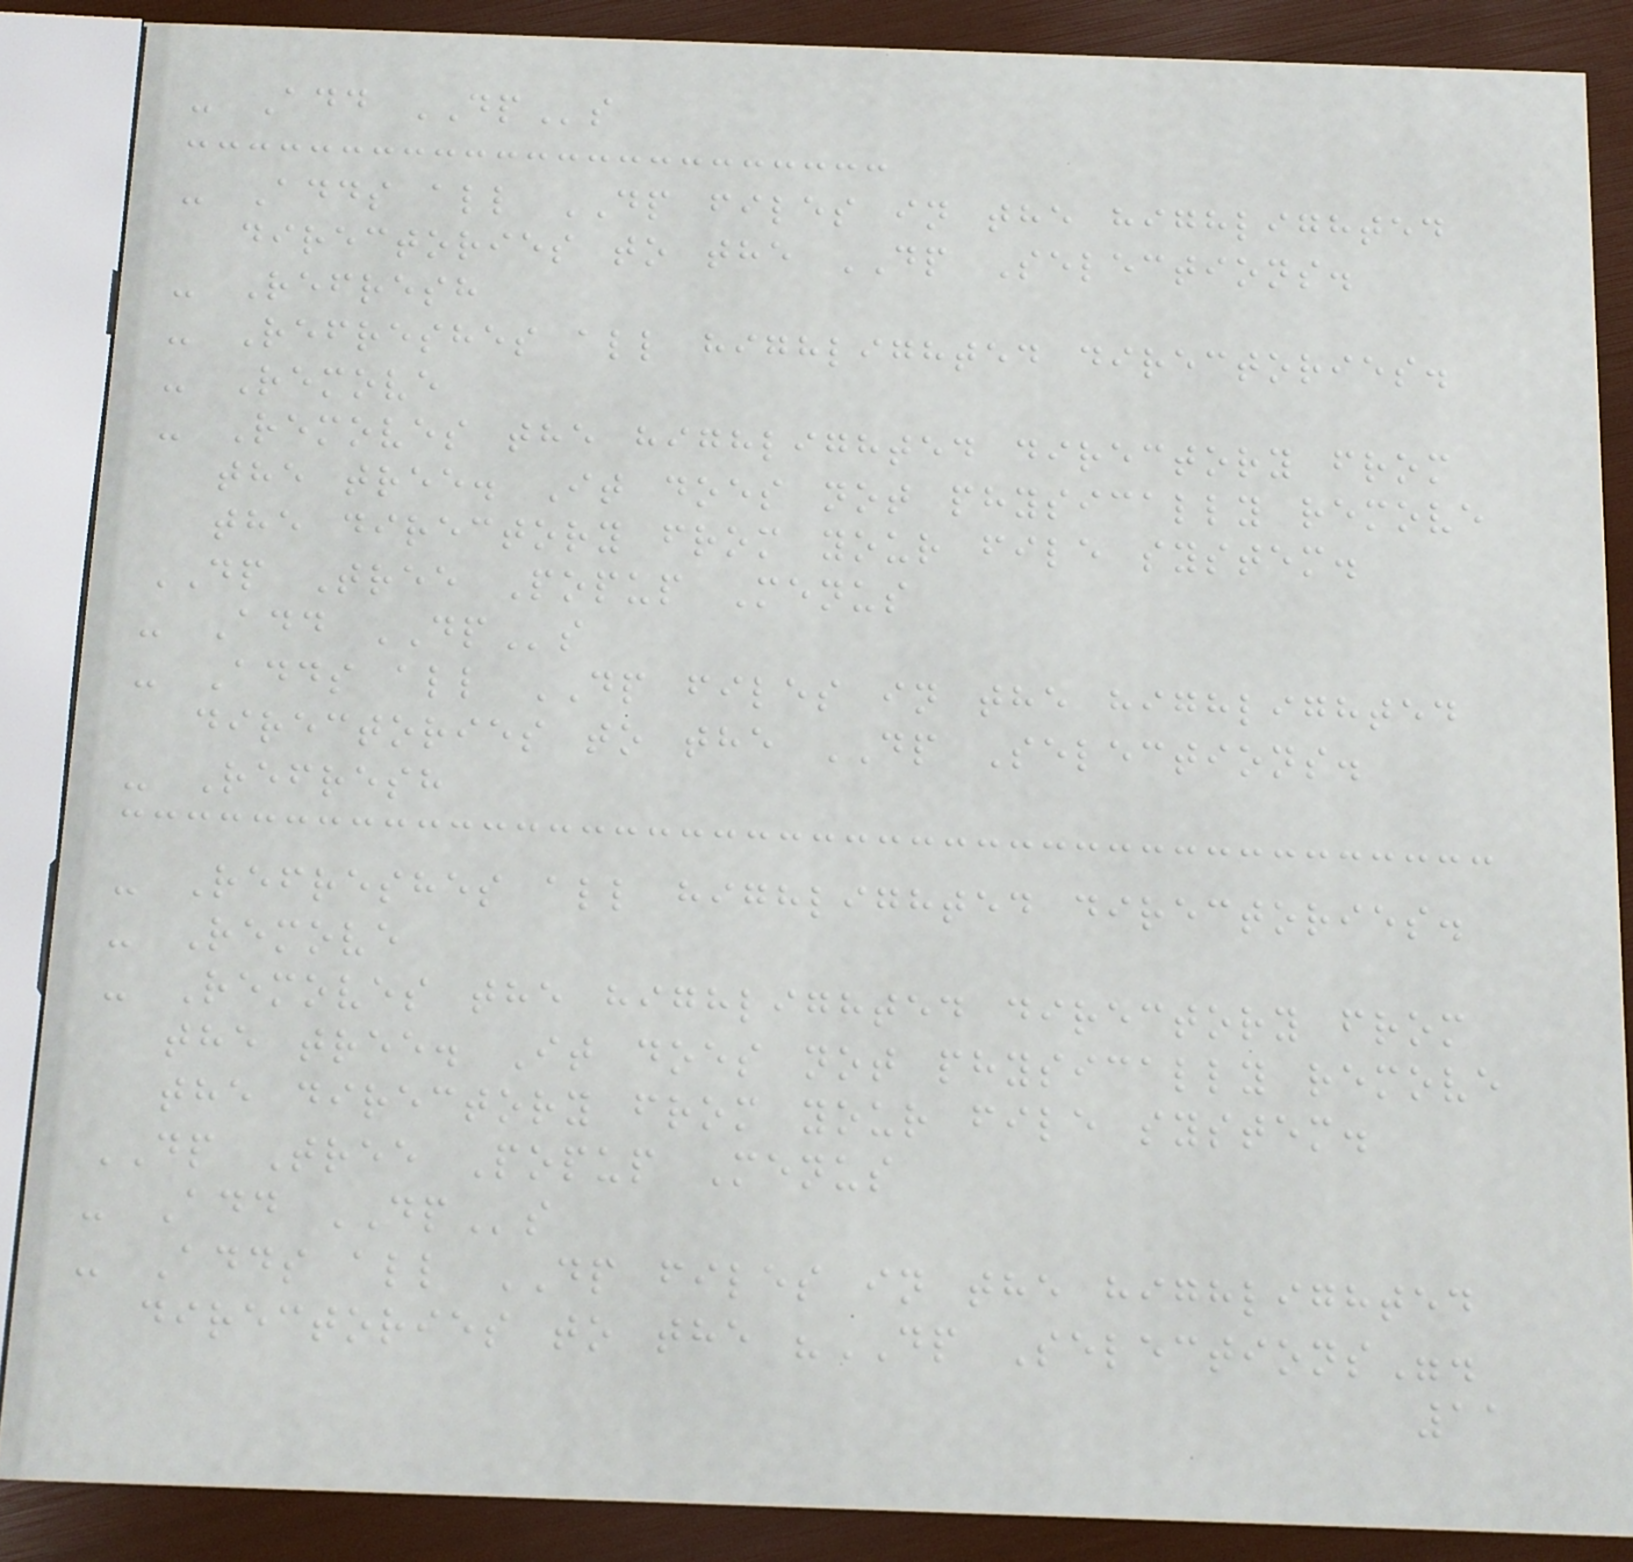- Add DPs
- Adds all DP files in the highlighted
directories to the DP Selections.
- Refresh
- Refreshes all highlighted directories.
- Remove
- Removes the highlighted directory from
the tree. It does not physically remove
the directory from your file system.
DP Tree Popup Menus
- Add DPs
- Adds all DP files in the highlighted
directories to the DP Selections.
- Refresh
- Refreshes all highlighted directories.
- Remove
- Removes the highlighted directory from
the tree. It does not physically remove
the directory from your file system.
DP Tree Popup Menus
- Add DPs
- Adds all DP files in the highlighted
directories to the "DP Selections".
11
